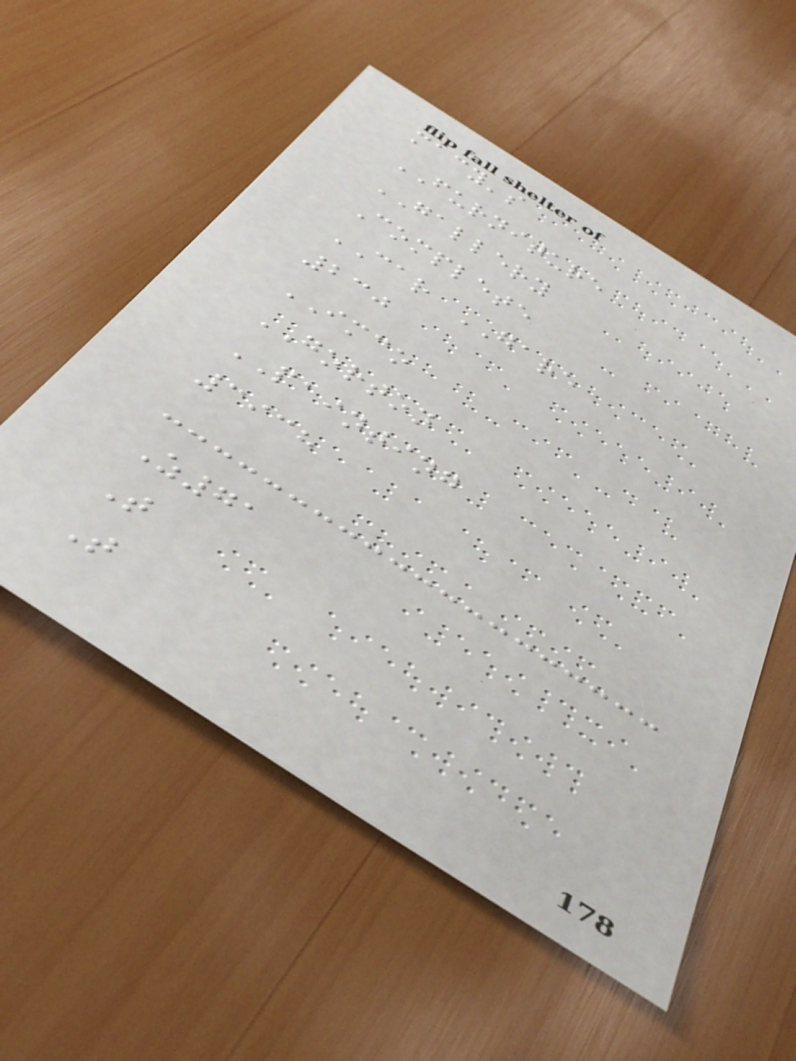macy's
FURNITURE
GALLERY
Complete
CAR GARE
230
IMCO
GORTON
PAINTING
3938
Z71
T
T
